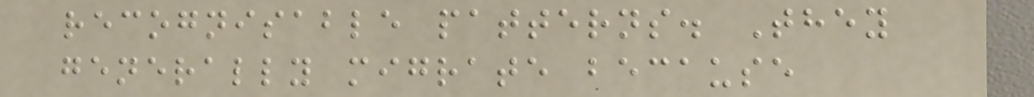recognisable patterns. They
generally migrate because
